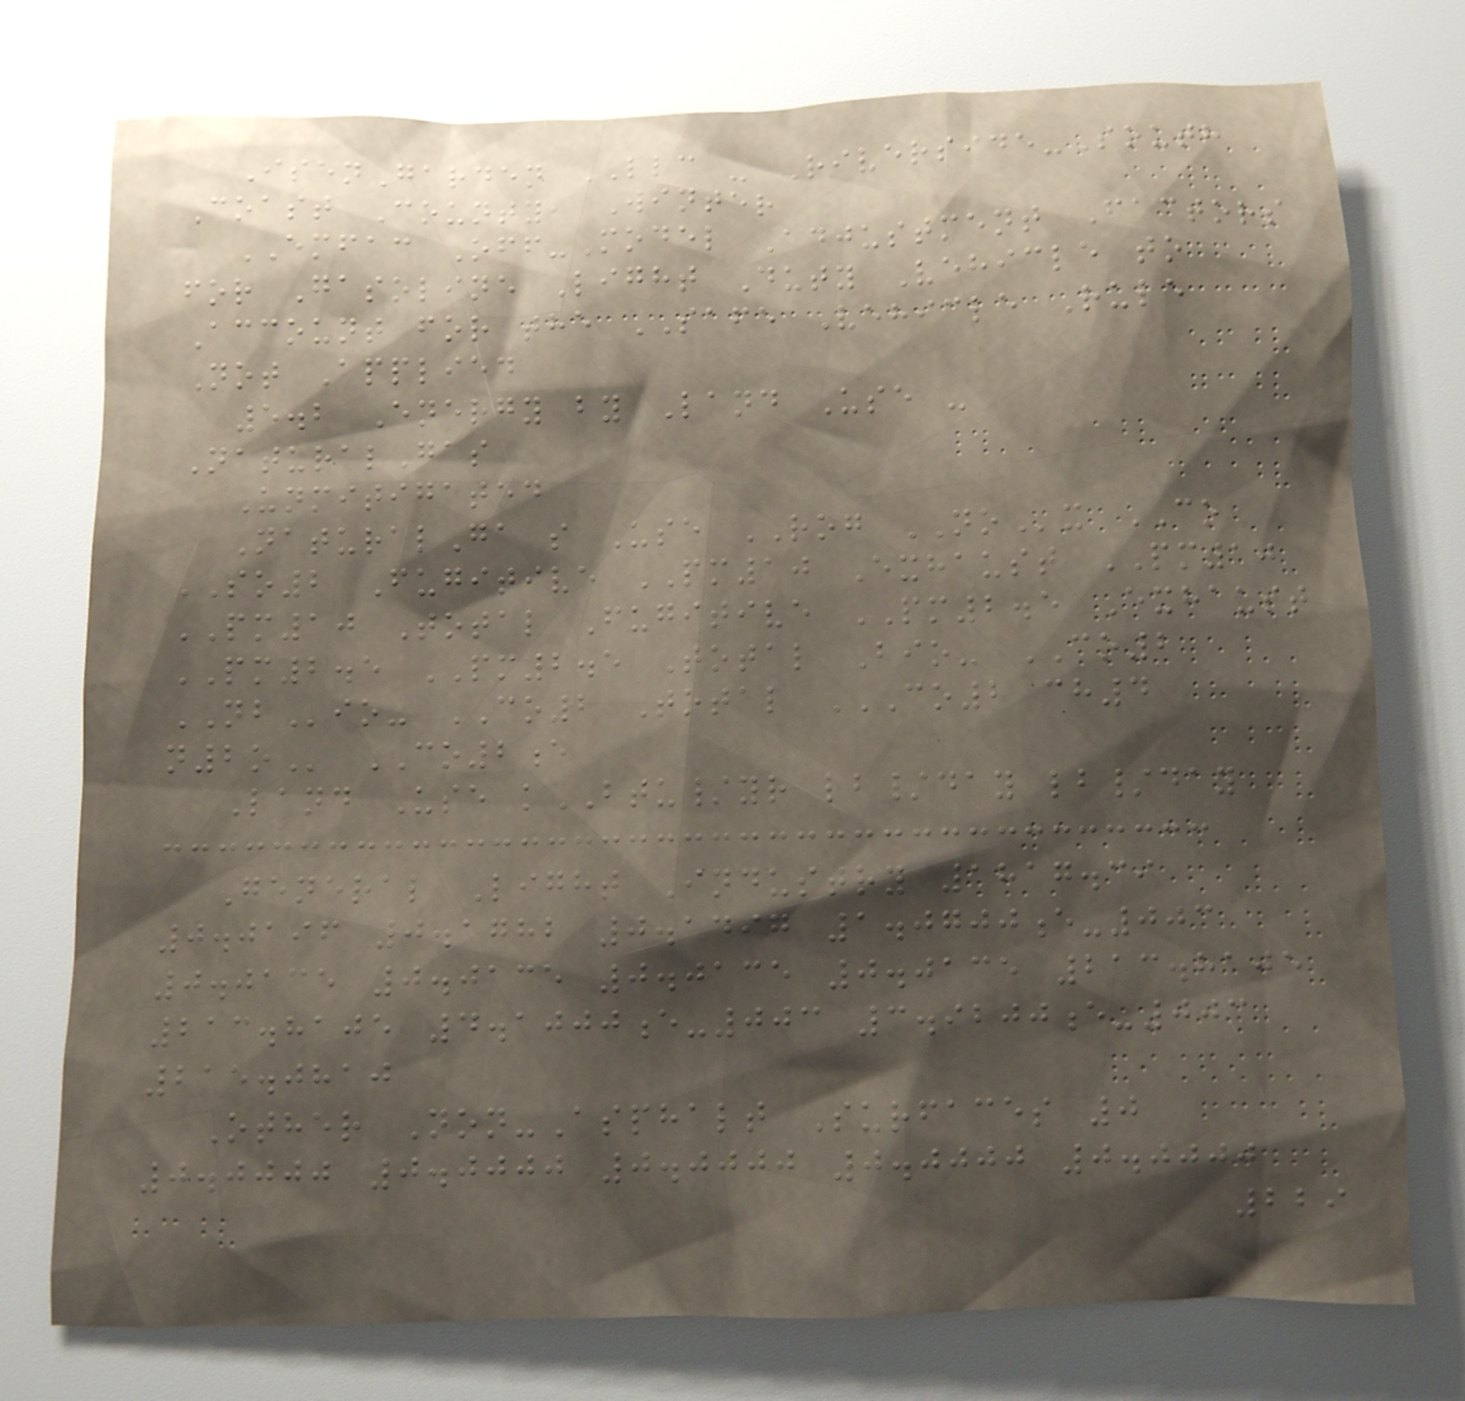IsenGarden LLC - Riverside-South
Coast County, Winter
EMFAC Off-Model Adjustment Factors
for Gasoline Light Duty Vehicle to
Account for the SAFE Vehicle Rule
Not Applied
5.2 Energy by Land Use -
NaturalGas
Unmitigated
NaturalGa s Use ROG NOx CO
SO2 Fugitive PM10 Exhaust PM10
PM10 Total Fugitive PM2.5 Exhaust
PM2.5 PM2.5 Total Bio- CO2
NBio- CO2 Total CO2 CH4
N2O CO2e
Land Use kBTU/yr lb/day lb/day
General Light Industry 1817.39
0.0196 0.1782 0.1497 1.0700e-003
0.0135 0.0135 0.0135 0.0135 213.8105
213.8105 4.1000e-003 3.9200e-003
215.0810
Other Non-Asphalt Surfaces 0
0.0000 0.0000 0.0000 0.0000 0.0000
229
